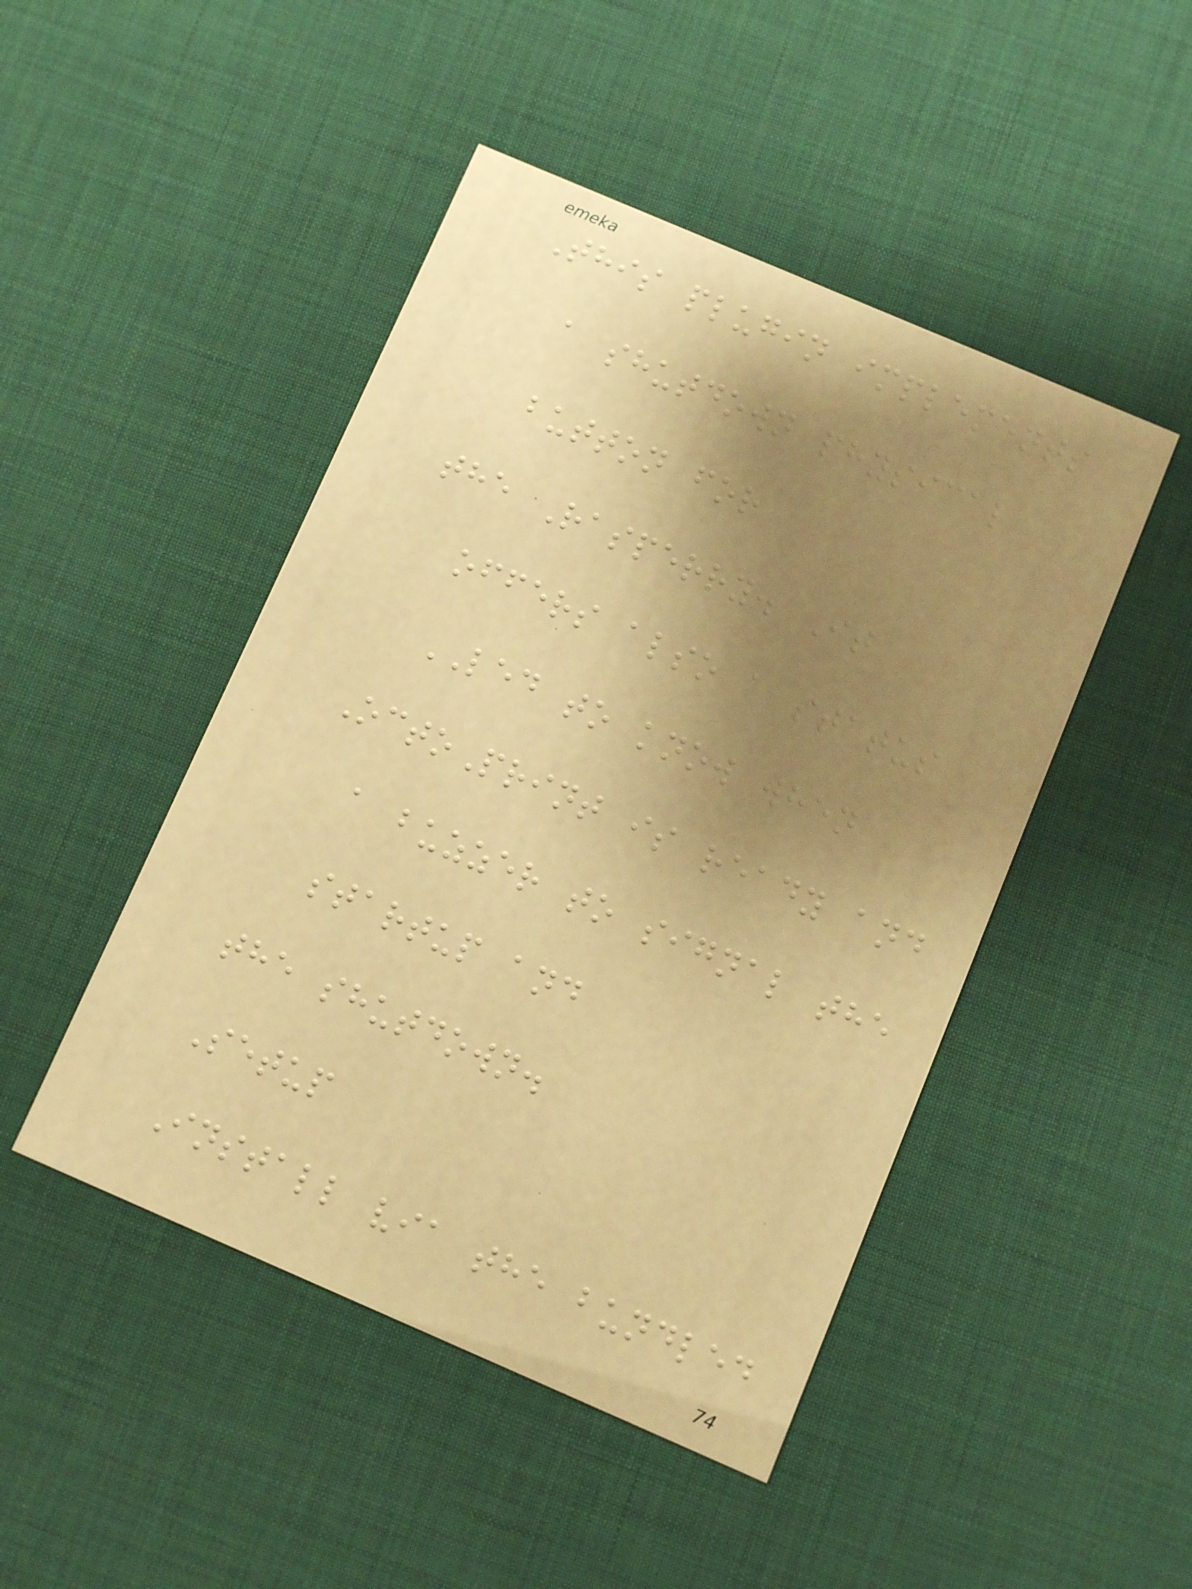This plugin implements
a shutdown physical
button for
the Rasperry. It
offers also a status
LED to know when
OctoPrint is ready and
a buzzer to signal the
startup and
the shutdown.
Setup
Install via the bundled
